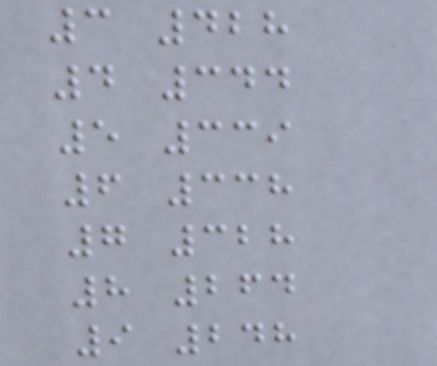3 428
4 344
5 339
6 338
7 328
8 264
9 248
